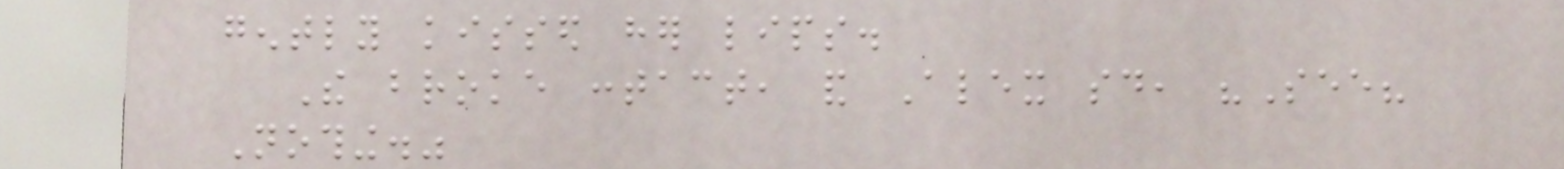gently kissed her lips.
The broke contact, and Alex said, "See?
Nothing."
